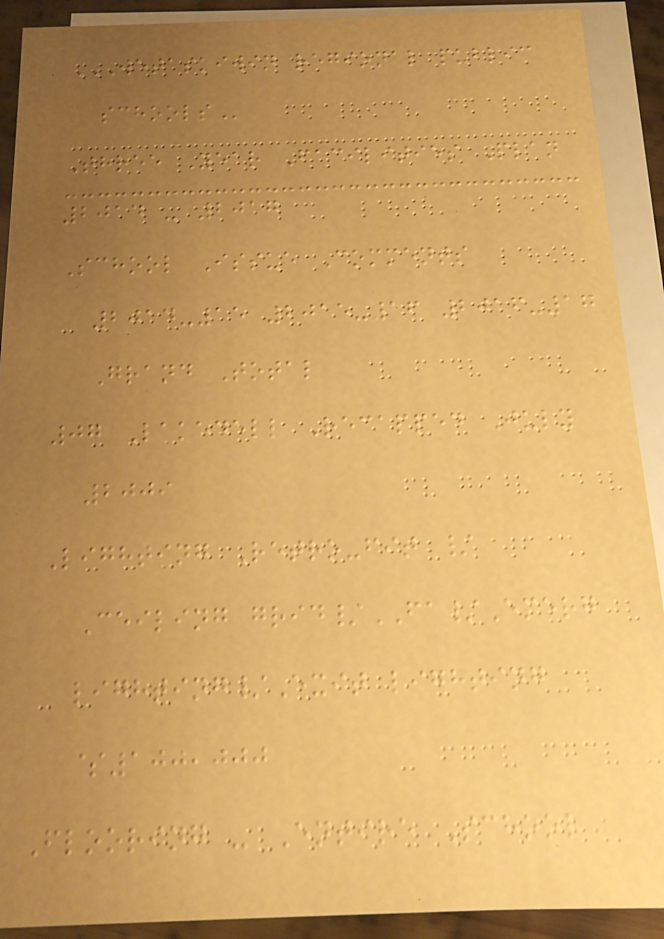WETASKIWIN REGIONAL PUBLIC
SCHOOLS
Three Year Facilities Plan
2014 - 2017
School Issue Comments
2014-15 2015-16 2016-17
Grand Total
07 Lakedell Recapped July
2009
Lighting Retro-fit /
Ceiling grid/FA/Emerg
lighting/Exit lighting
$100,000
Flooring - Entire School
